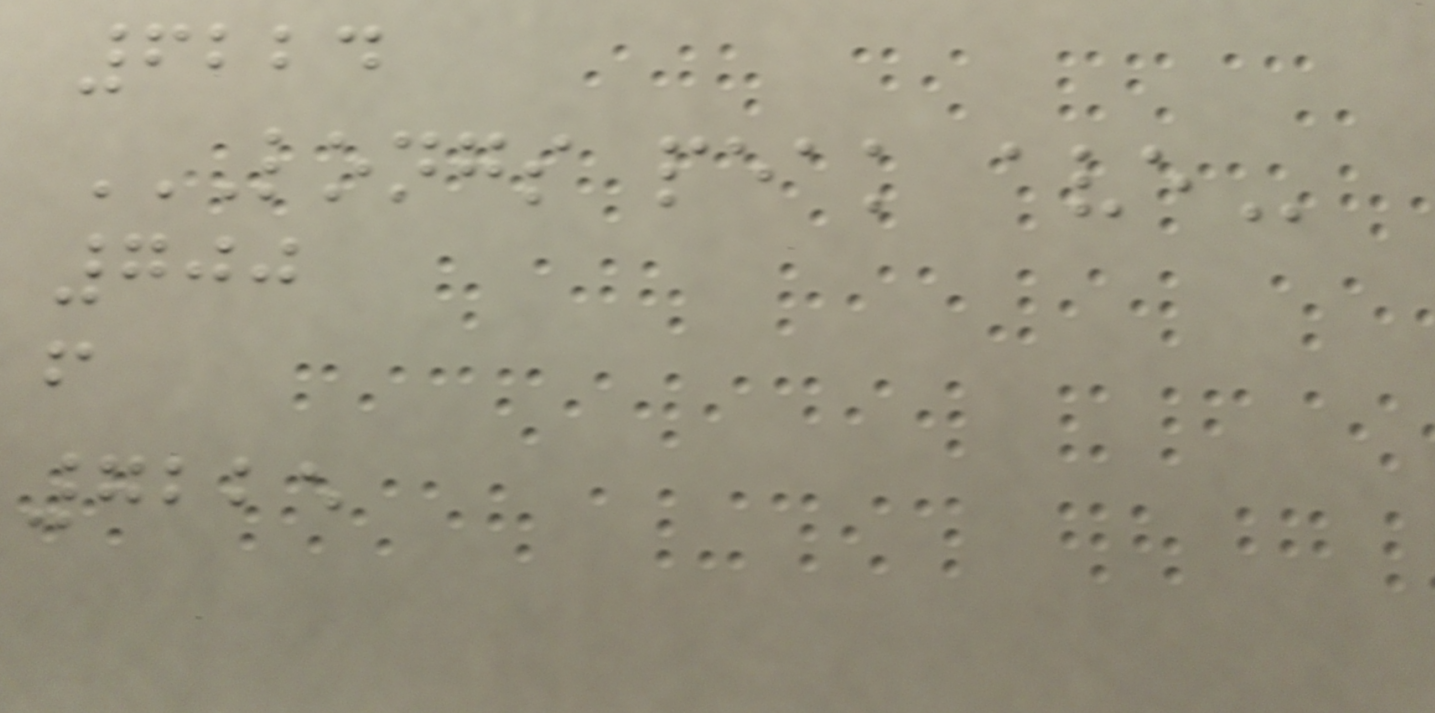6224
LONGS PEAK AVE
700
f
7225
